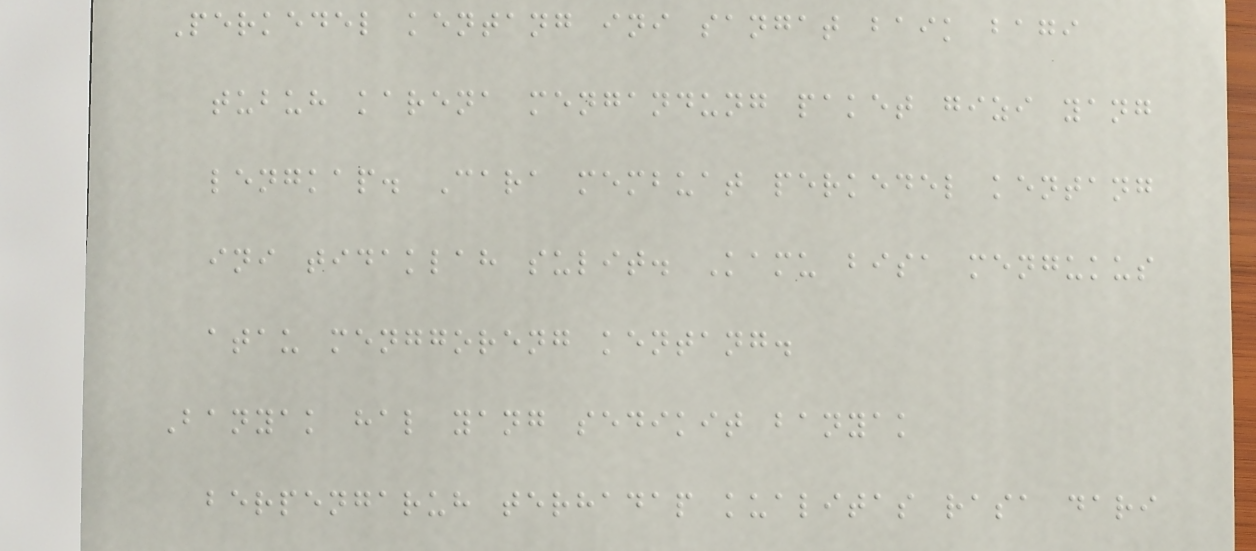Perkedel kentang ini sangat baik bagi
tubuh karena mengandung paket gizi yang
lengkap. Cara membuat perkedel kentang
ini tidaklah sulit. Kamu bisa mengukus
atau menggoreng kentang.
Banyak hal yang sedikit banyak
berpengaruh terhadap kualitas rasa dari
